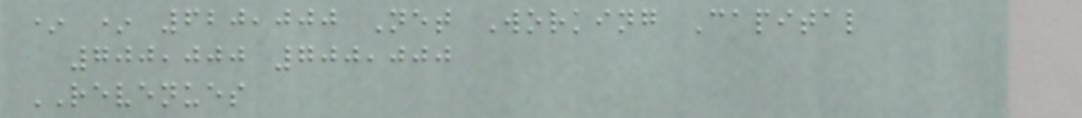* * 620,000 Net Working Capital
700,000 700,000
REVENUES
